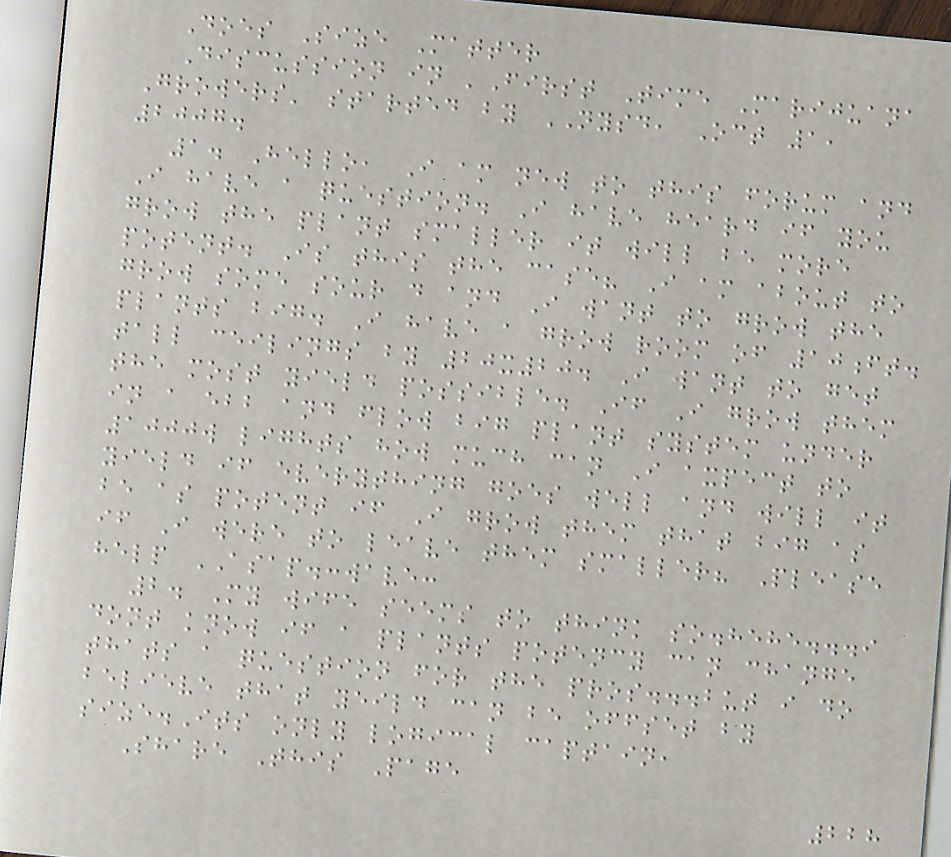Does Size Matter
Discussion in 'First Time Marijuana
Growers' started by NYSD, Oct 1,
2007.
1. Hello, I am new to this forum and
I have a question. I have heard if you
grow the plant smaller it will be more
potent. Is this the case? I am about to
grow some sour d and I want to grow the
plants big. I have a grow room of 10ft.
tall ceilings by 20x20. I want to get
the most yield possible. If I grow them
in a ebb and flow big plant system under
1000w lights how much can I axpect to
yield if everything goes well and will it
be as potent if I grow them that big as
if I were to leave them smaller? Please
help ASAP.:wave:
2. My wife seems to think so.hehe...i
dont know if a plants potency can change
thats a question for the pros...but i do
believe that yeild can be offset by
size.Its only logical captain,
Share This Page
228
